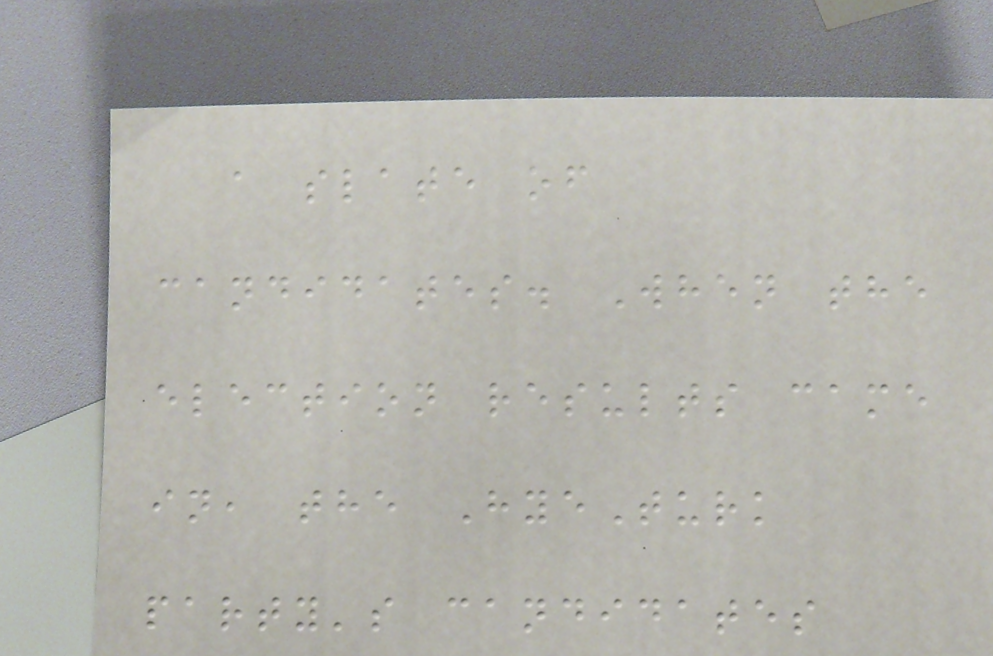a slate of
candidates. When the
election results came
in, the HyeTurk
party's candidates
